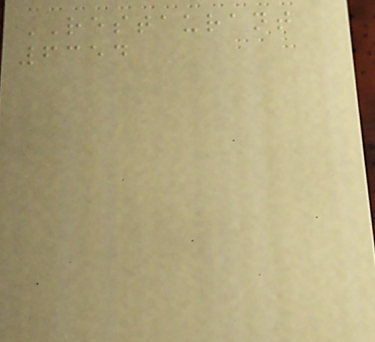RESTAURANT
6354
